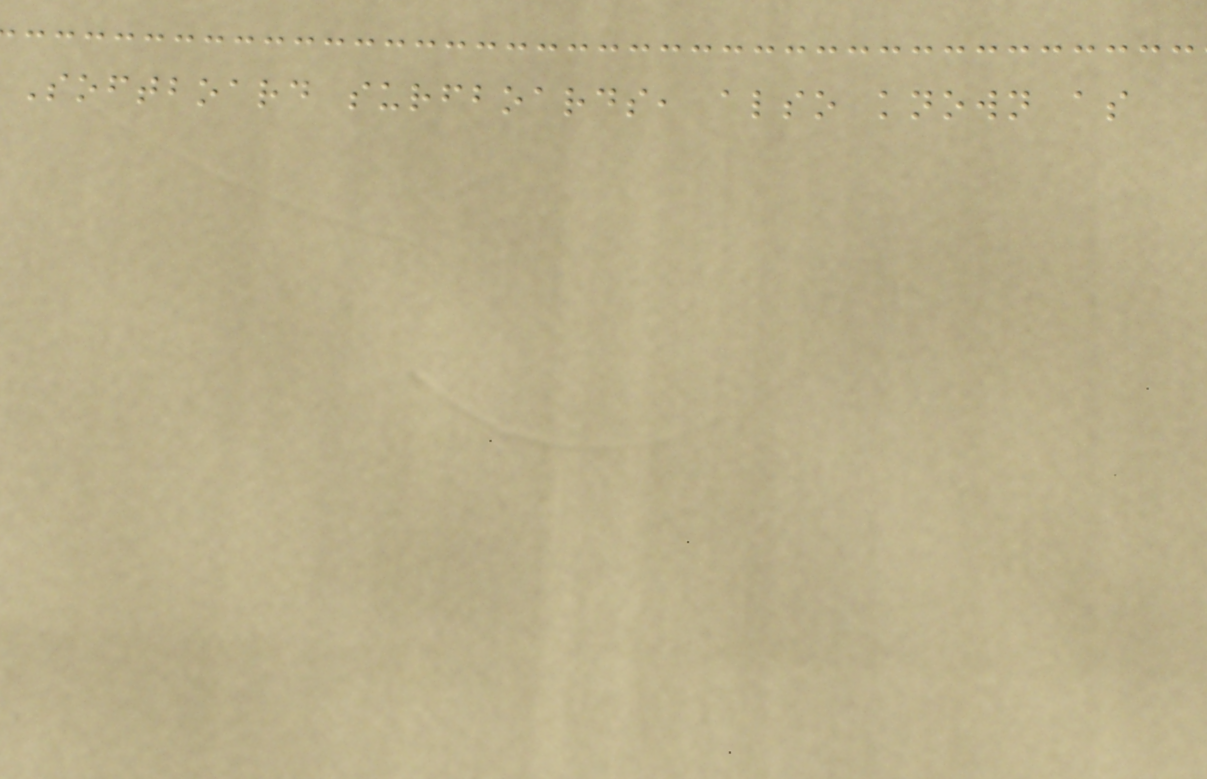Softboard surfboards, also known as
